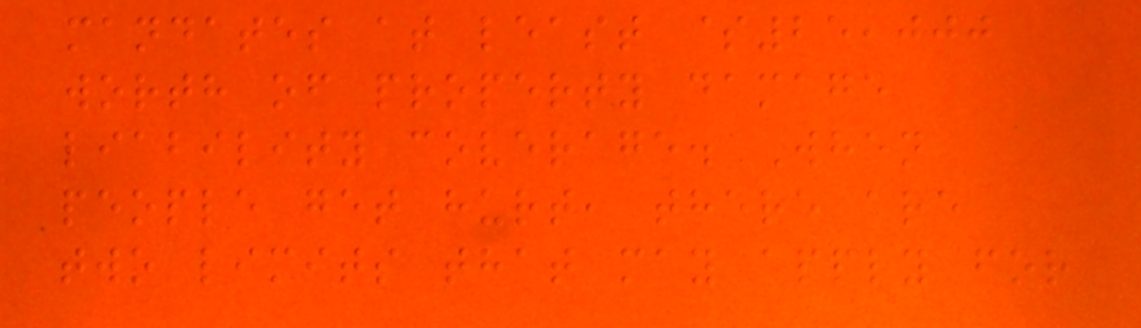mandates at least $25,000
worth of property damage
liability coverage. When
people get hurt, there are
two limits that may apply for
